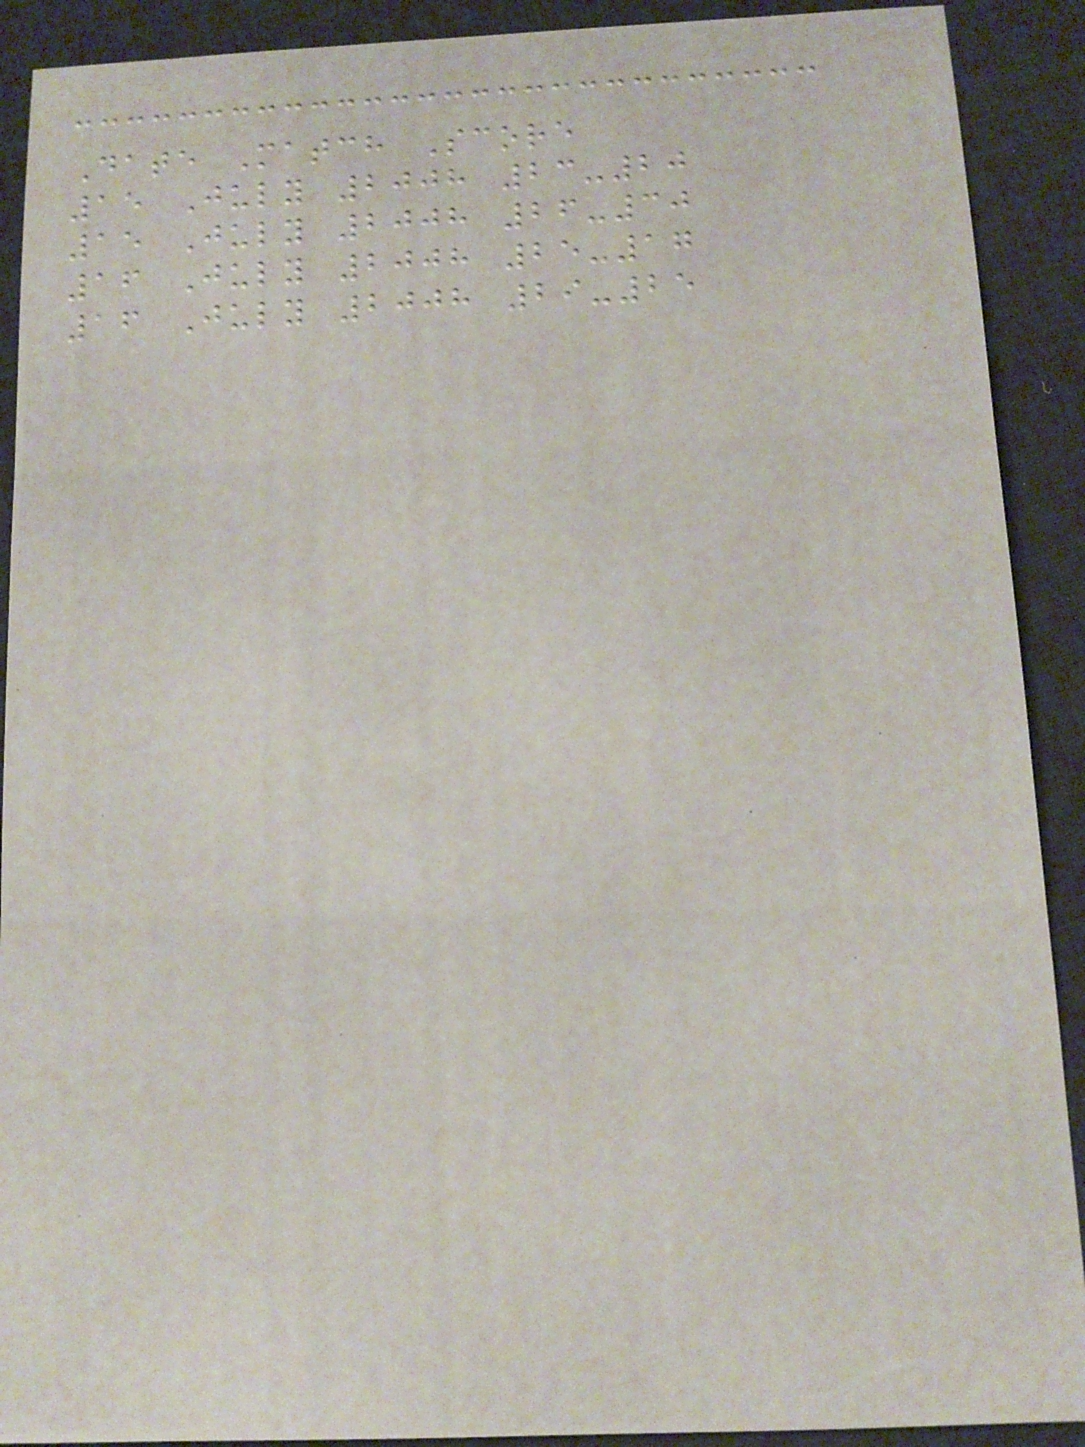Date Match Score
15 July 2008 23-20
15 July 2008 26-30
16 July 2008 25-17
16 July 2008 29-25
